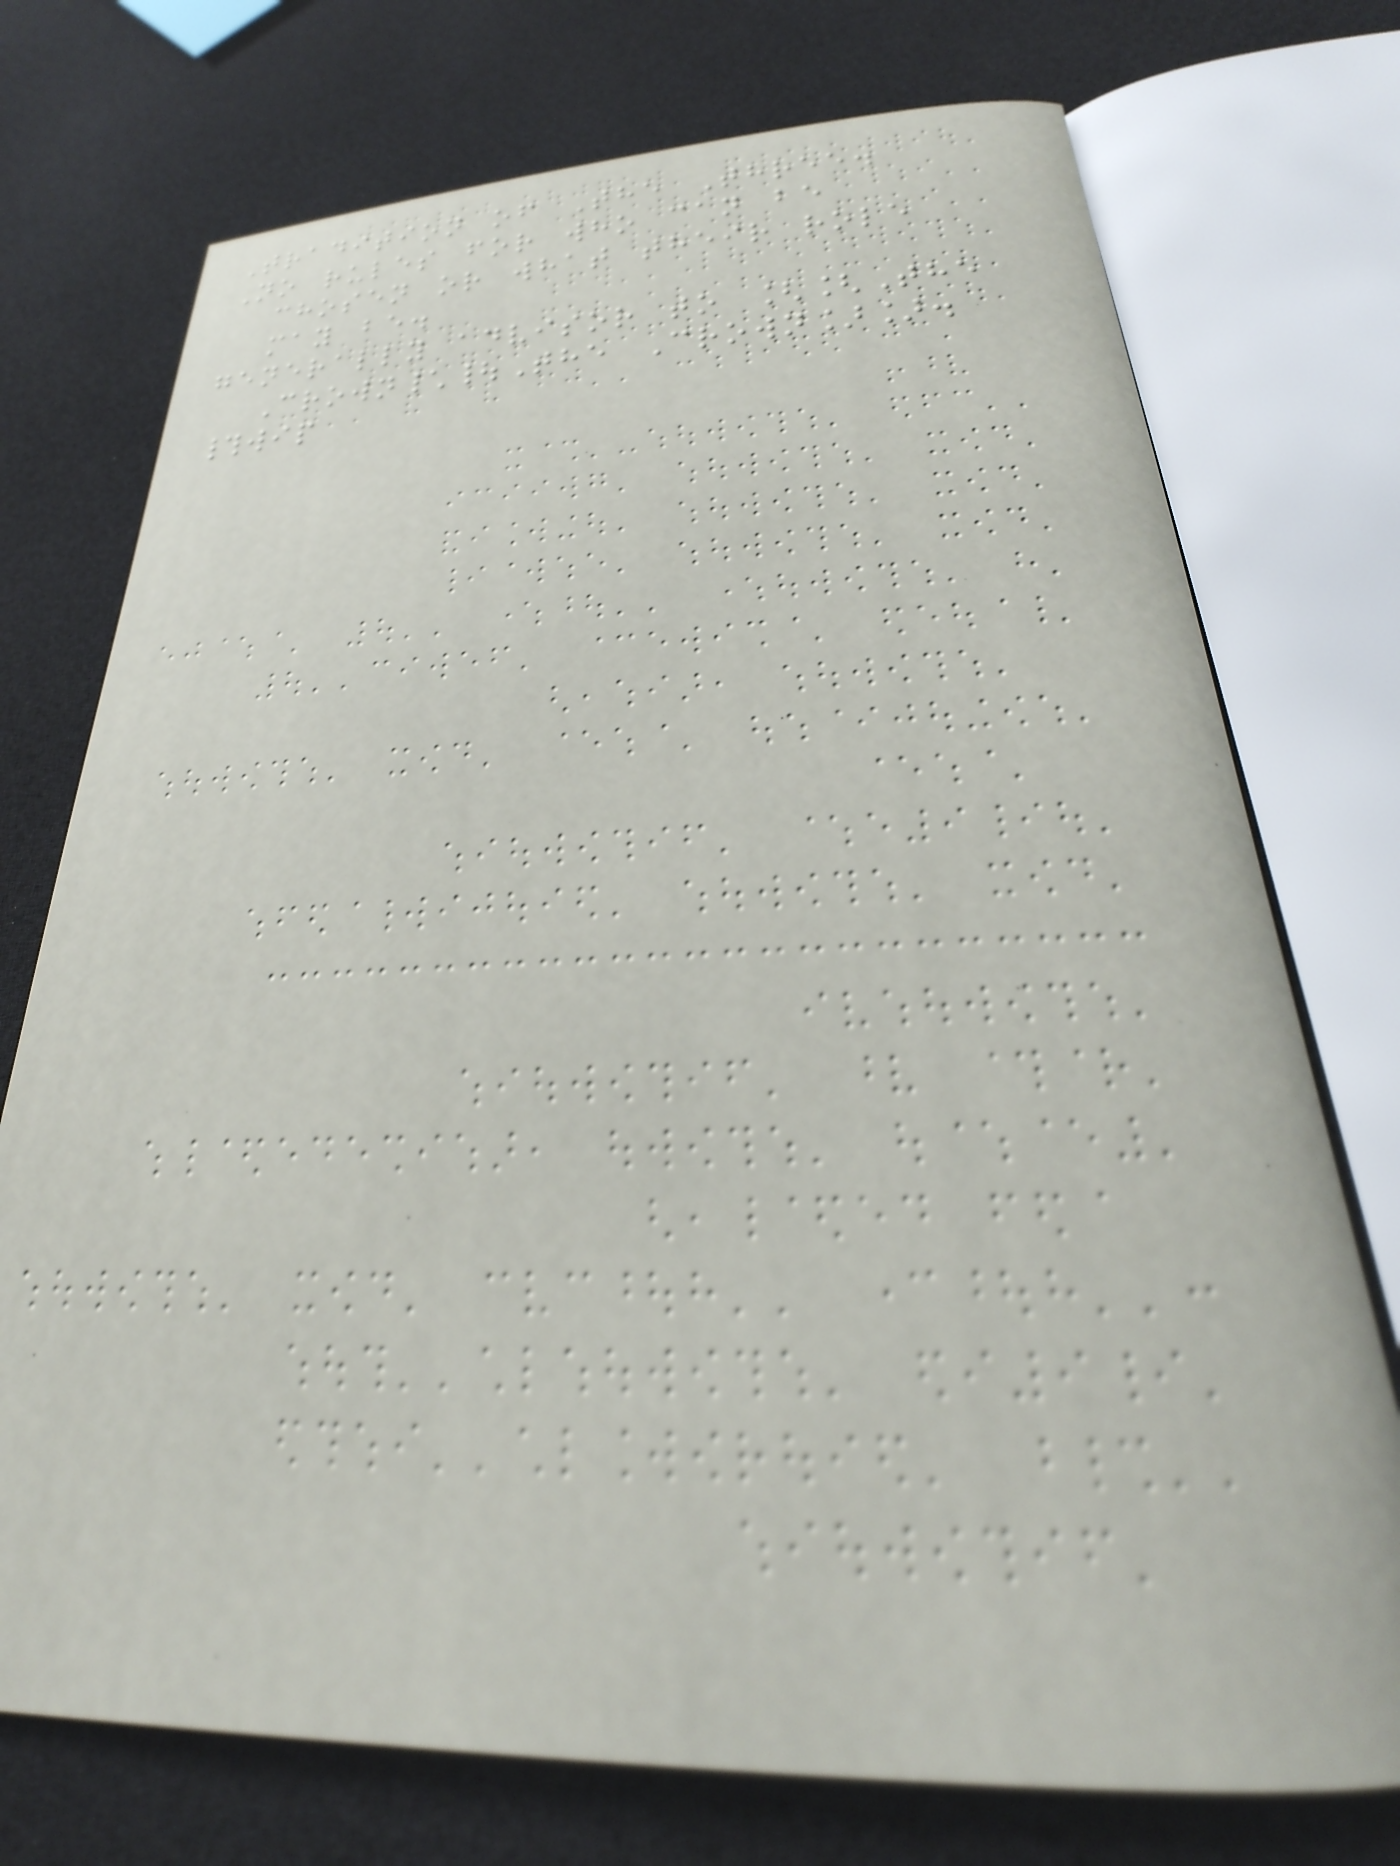Tradition of The Three.
No rules for who can be
chosen or what their role
may be.
generally advisor to [[The
Crown\|The Crown]].
#wip
